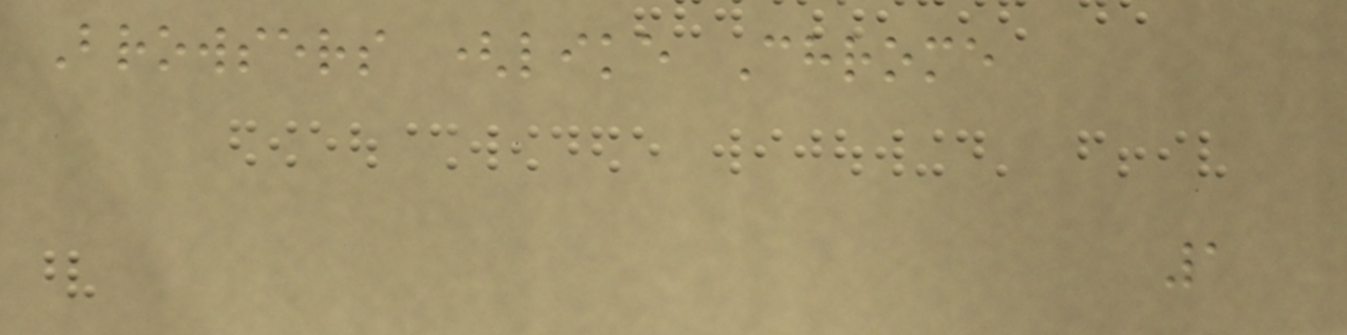Browsers (like Chrome
1
